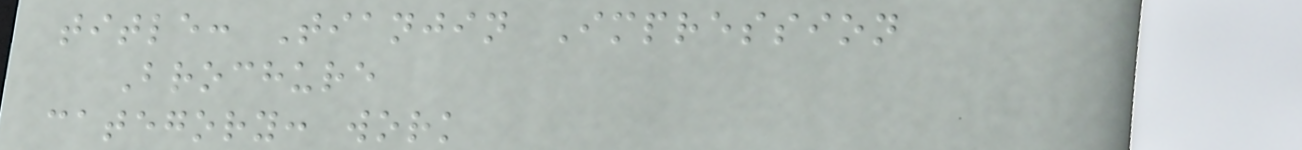title: Tianjin Impression
Brochure
category: work
